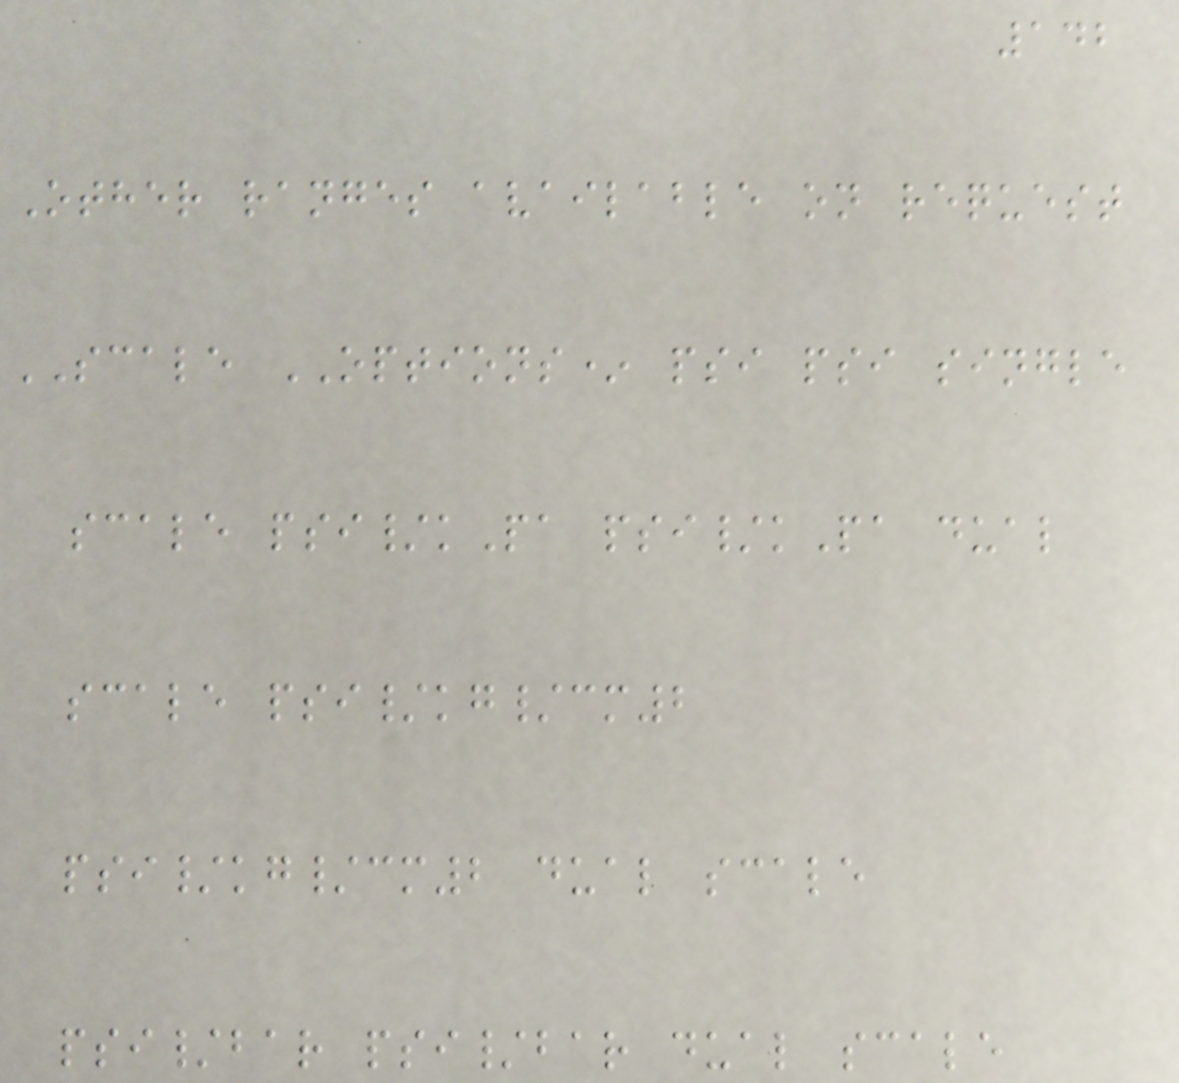142
Other ranges available on request
SCALE OPTIONS* psi psi single
scale psi/kPa psi/kPa dual
scale psi/kg/cm2
psi/kg/cm2 dual scale
psi/bar psi/bar dual scale
